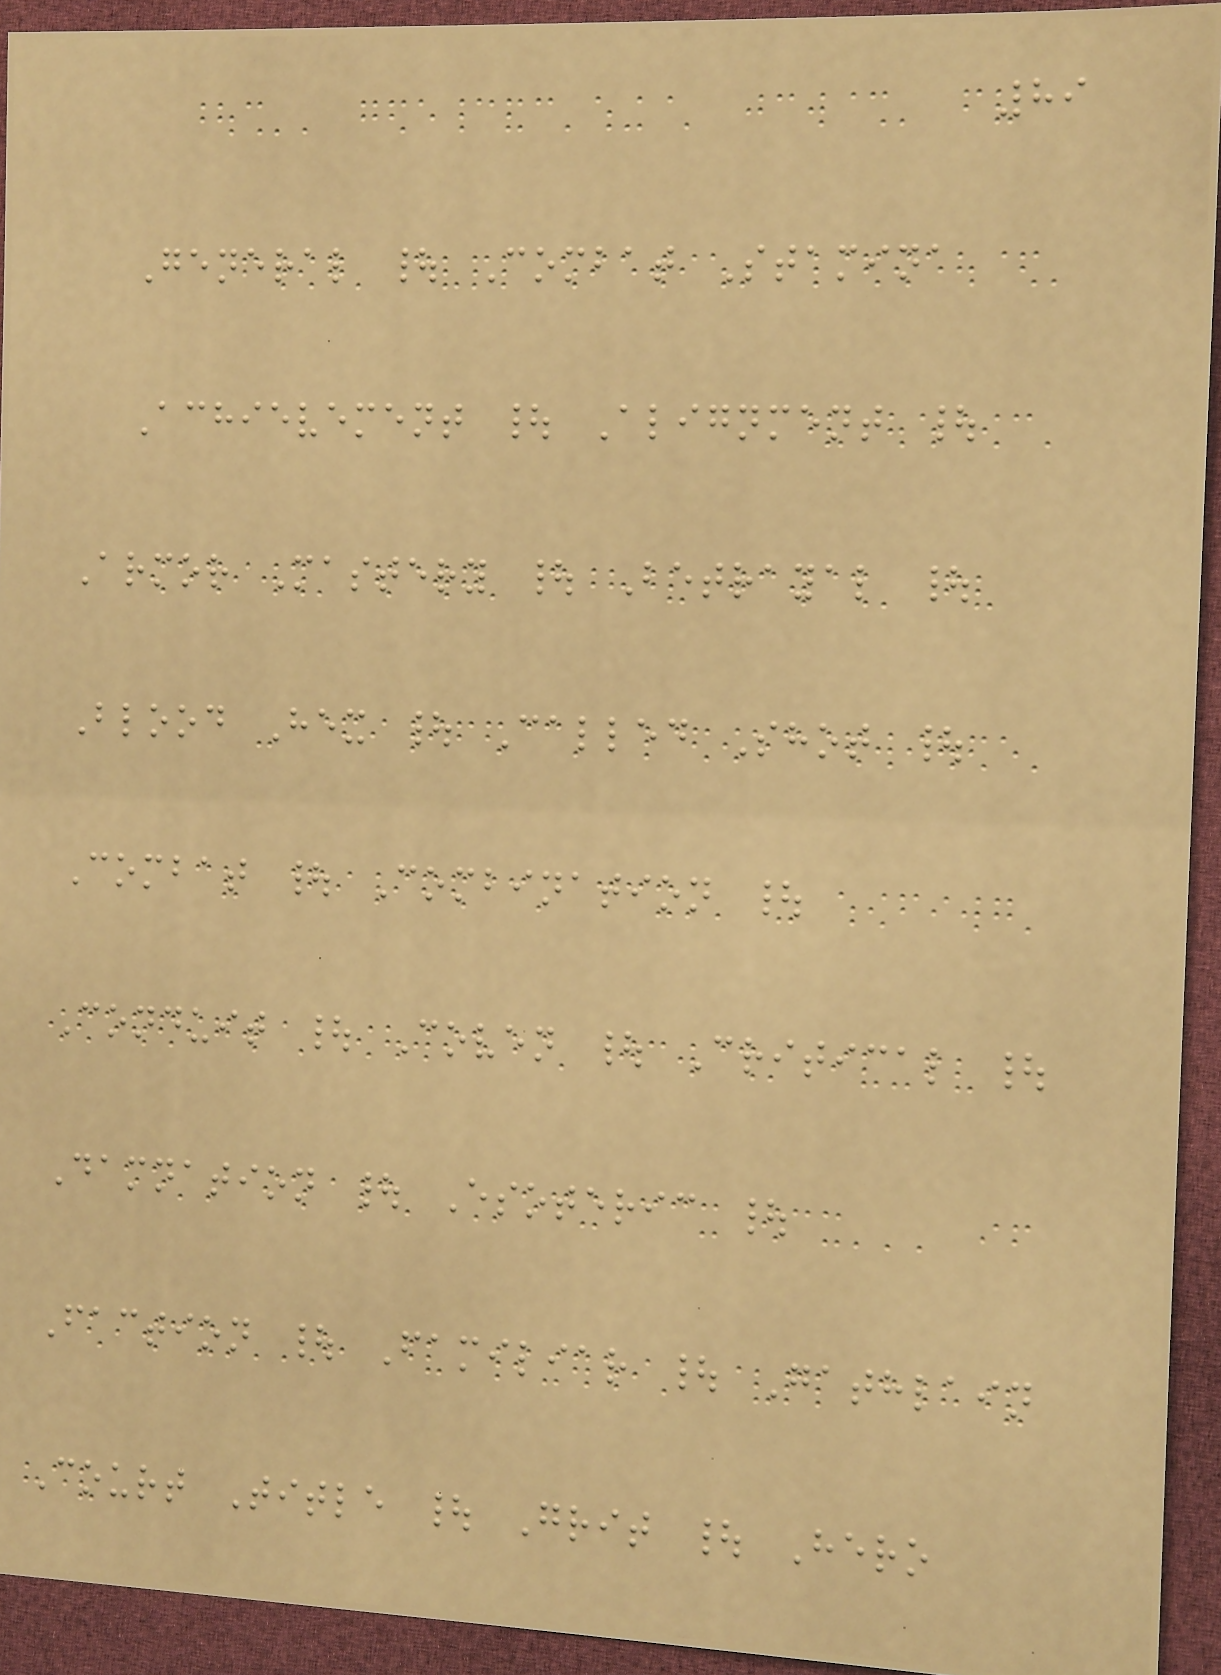89
General | Combat Stamina
Achievement | Alignment |
Armor Mastery | Betrayal |
Blood Hex | Called Shot |
Combat | Combination |
Conduit | Coven | Critical |
Damnation | Esoteric |
Faction | Familiar | Gathlain
Court Title | Grit | Hero
